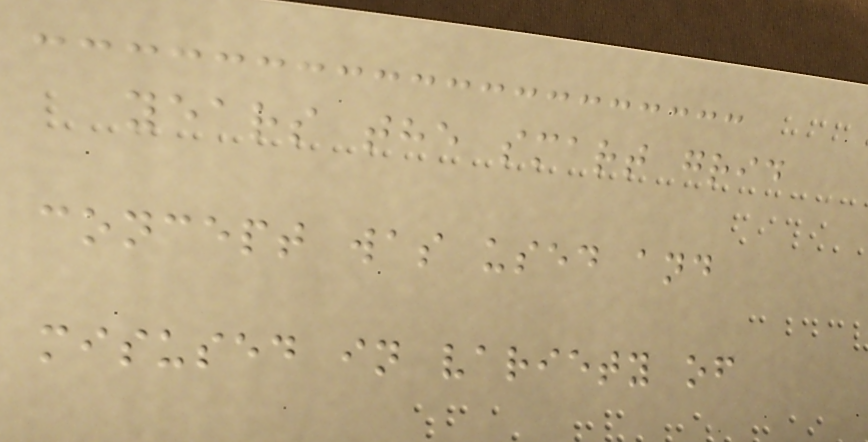years the smart grid
concept was used and
misused in variety of
